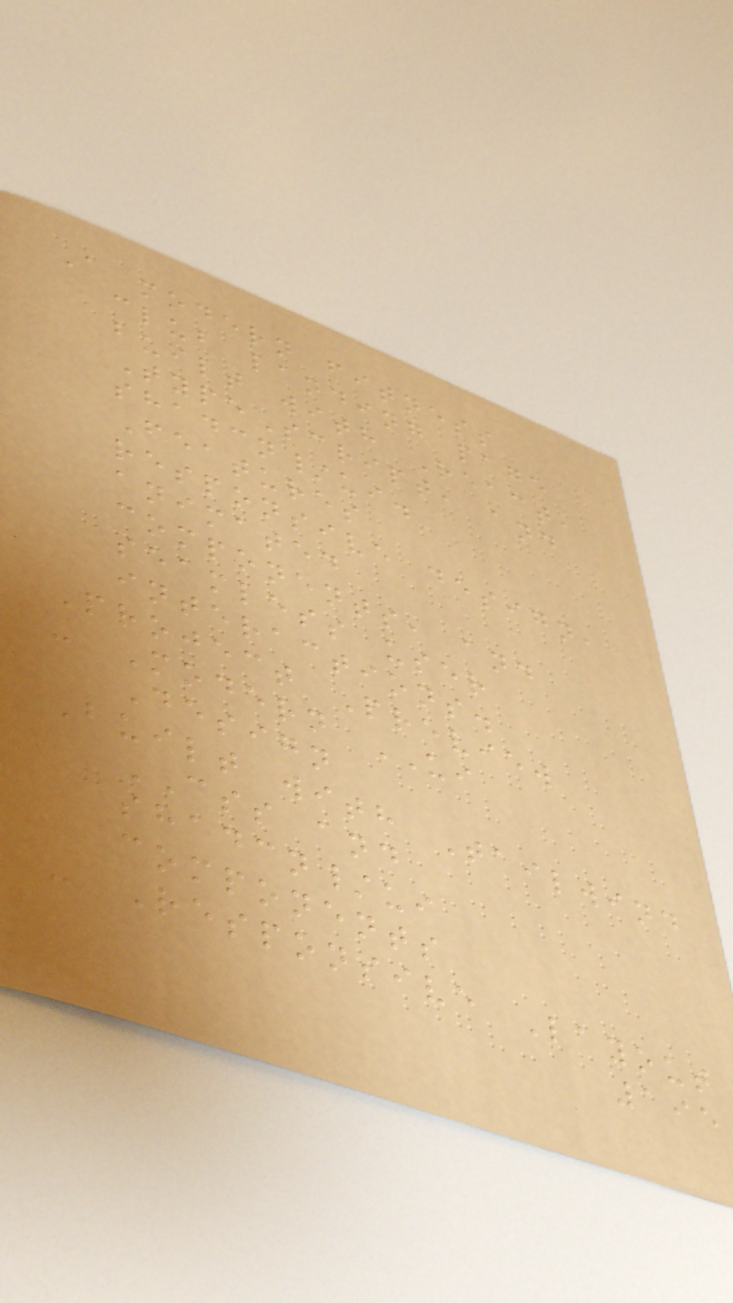A modern fitness
club landing page
built with React,
TypeScript, and
shadcn/ui.
Features
responsive design,
animated
components, and
seamless user
interactions.
Project Preview
- Modern UI
Design
Built with Tailwind
CSS and
shadcn/ui
components
- Responsive Layout
195
